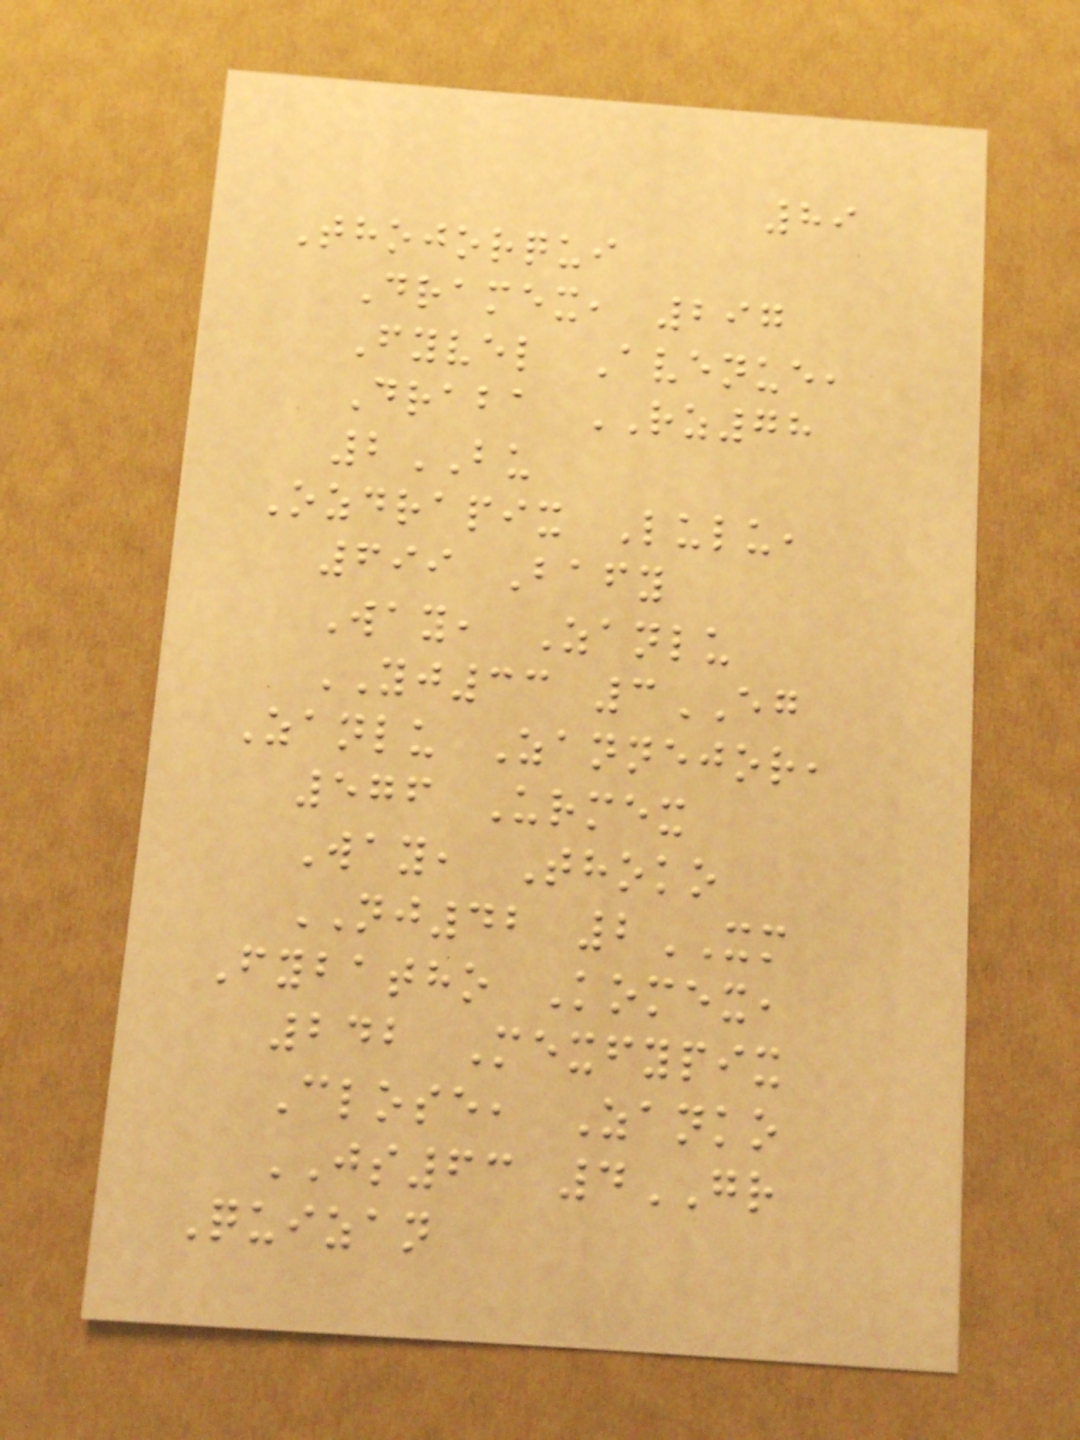89
Thojorqui
Dramex, 297
Fyvel Avenue,
Draba RZ78
2BU
Ozdrapix Lulu,
699 Bafy
Way, Zanlu
YJ33 3EG
Zanlu Zannejor,
576 Urmex
Way, Thoko
NJ42 2XM
Fybatho Komex,
242 Mexfypix
Close, Zanko
JS63 4GR
Quizan
